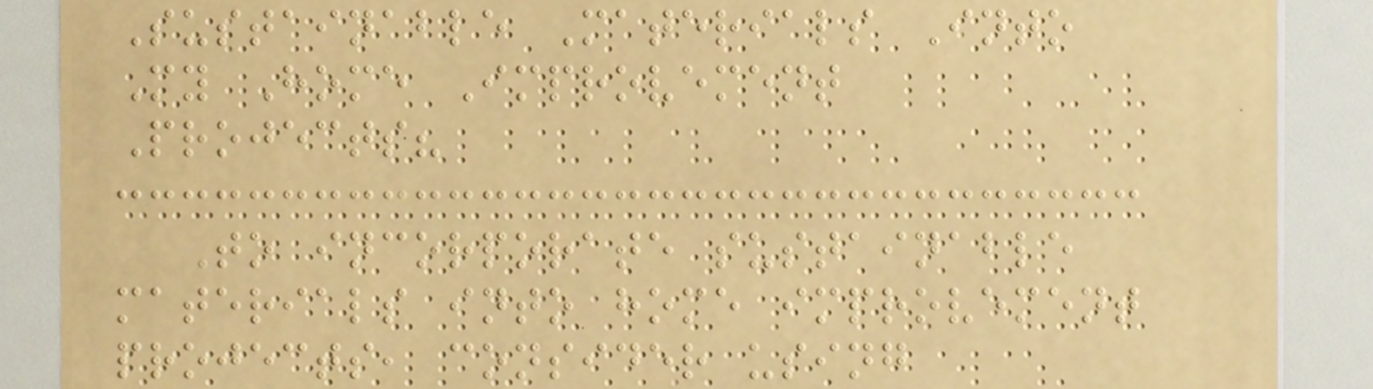Sustainable Materials Into
My Home Improvement
Projects?
To incorporate sustainable
materials into home improvement
projects, consider using
